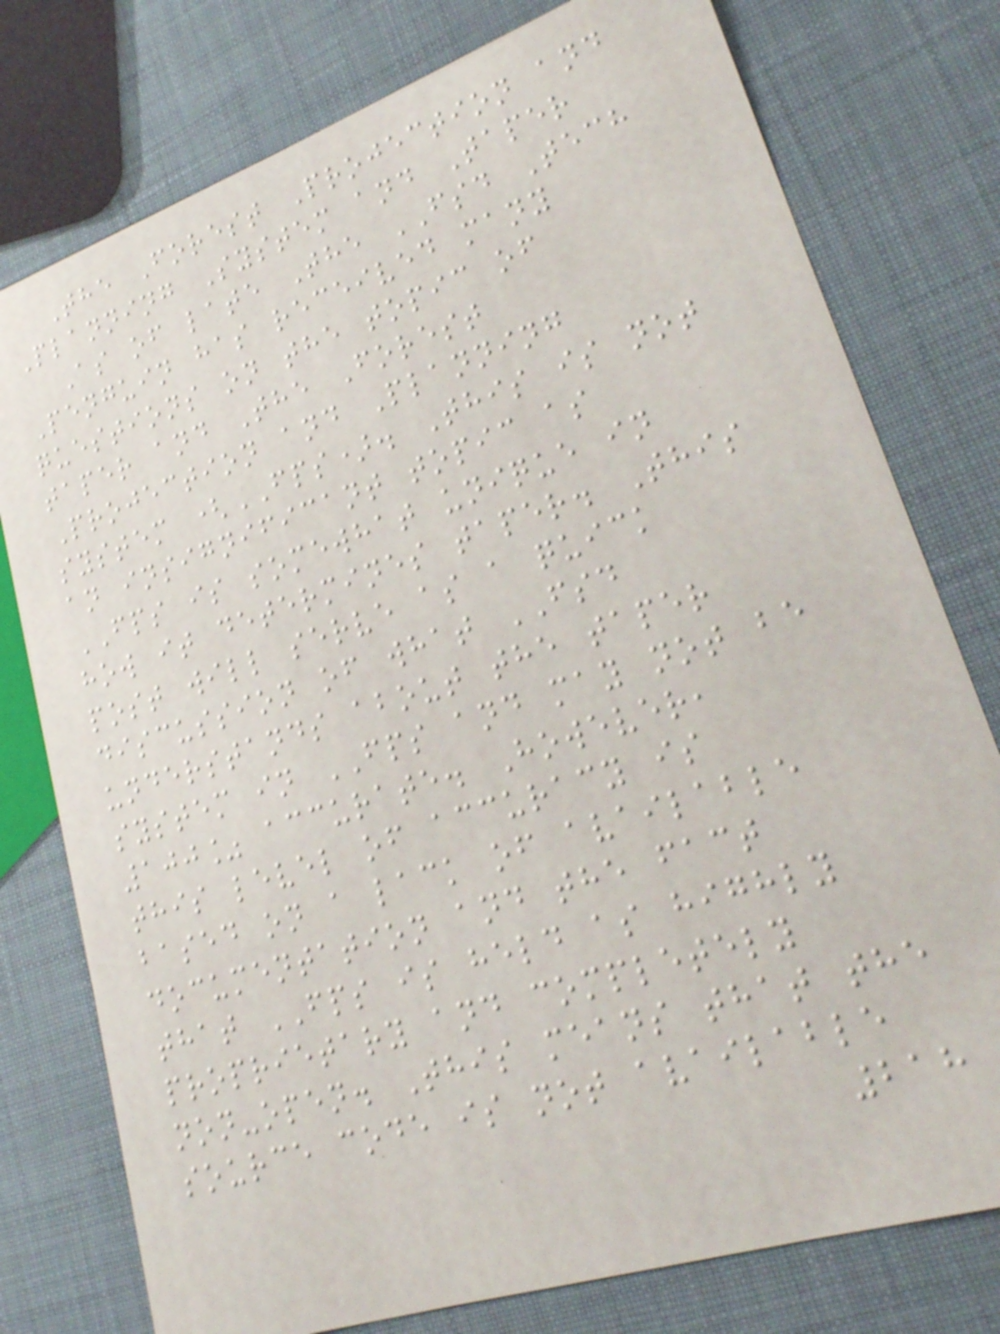The Forest Projection and
Planning System and Taper
As of late The FSD Tech
Penguin has received many
questions on the topic of
taper and The Forest
Projection and Planning
system (FPS). This is not
an insignificant topic as
FPS is somewhat unique in
how it determines taper. This
post will serve as a quick
discussion of what FSD
understands about the taper
system in FPS and may not be
100% accurate. However,
this level of accuracy is
based on a lack of available
documentation and the fact
that FPS is held as highly
proprietary and completely
non-open. This means that the
source code is not available
218
